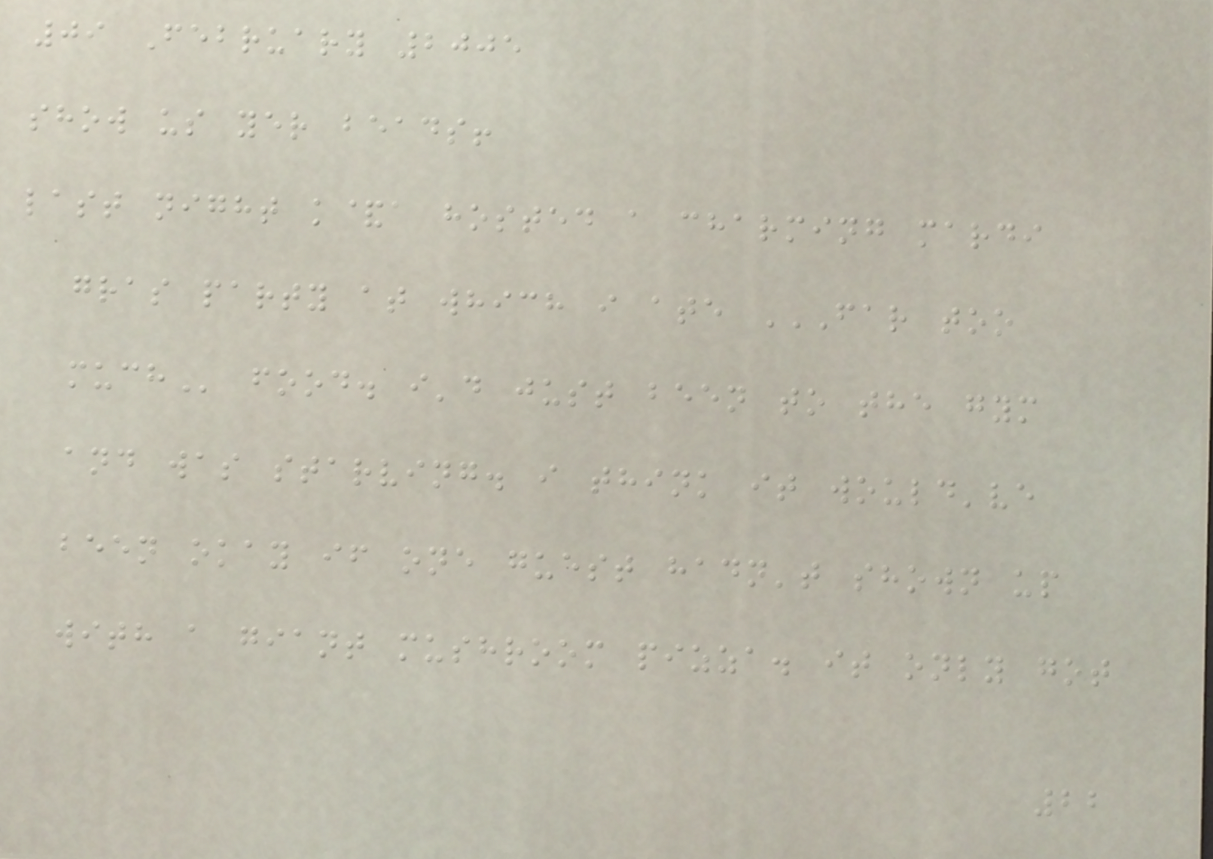09 February 2005
show us yer beads!
last night k&a hosted a charming mardi
gras party at which i ate FAR TOO
MUCH food. i'd just been to the gym
and was starving. i think it would've
been okay if one guest hadn't shown up
with a giant mushroom pizza. it only got
22
